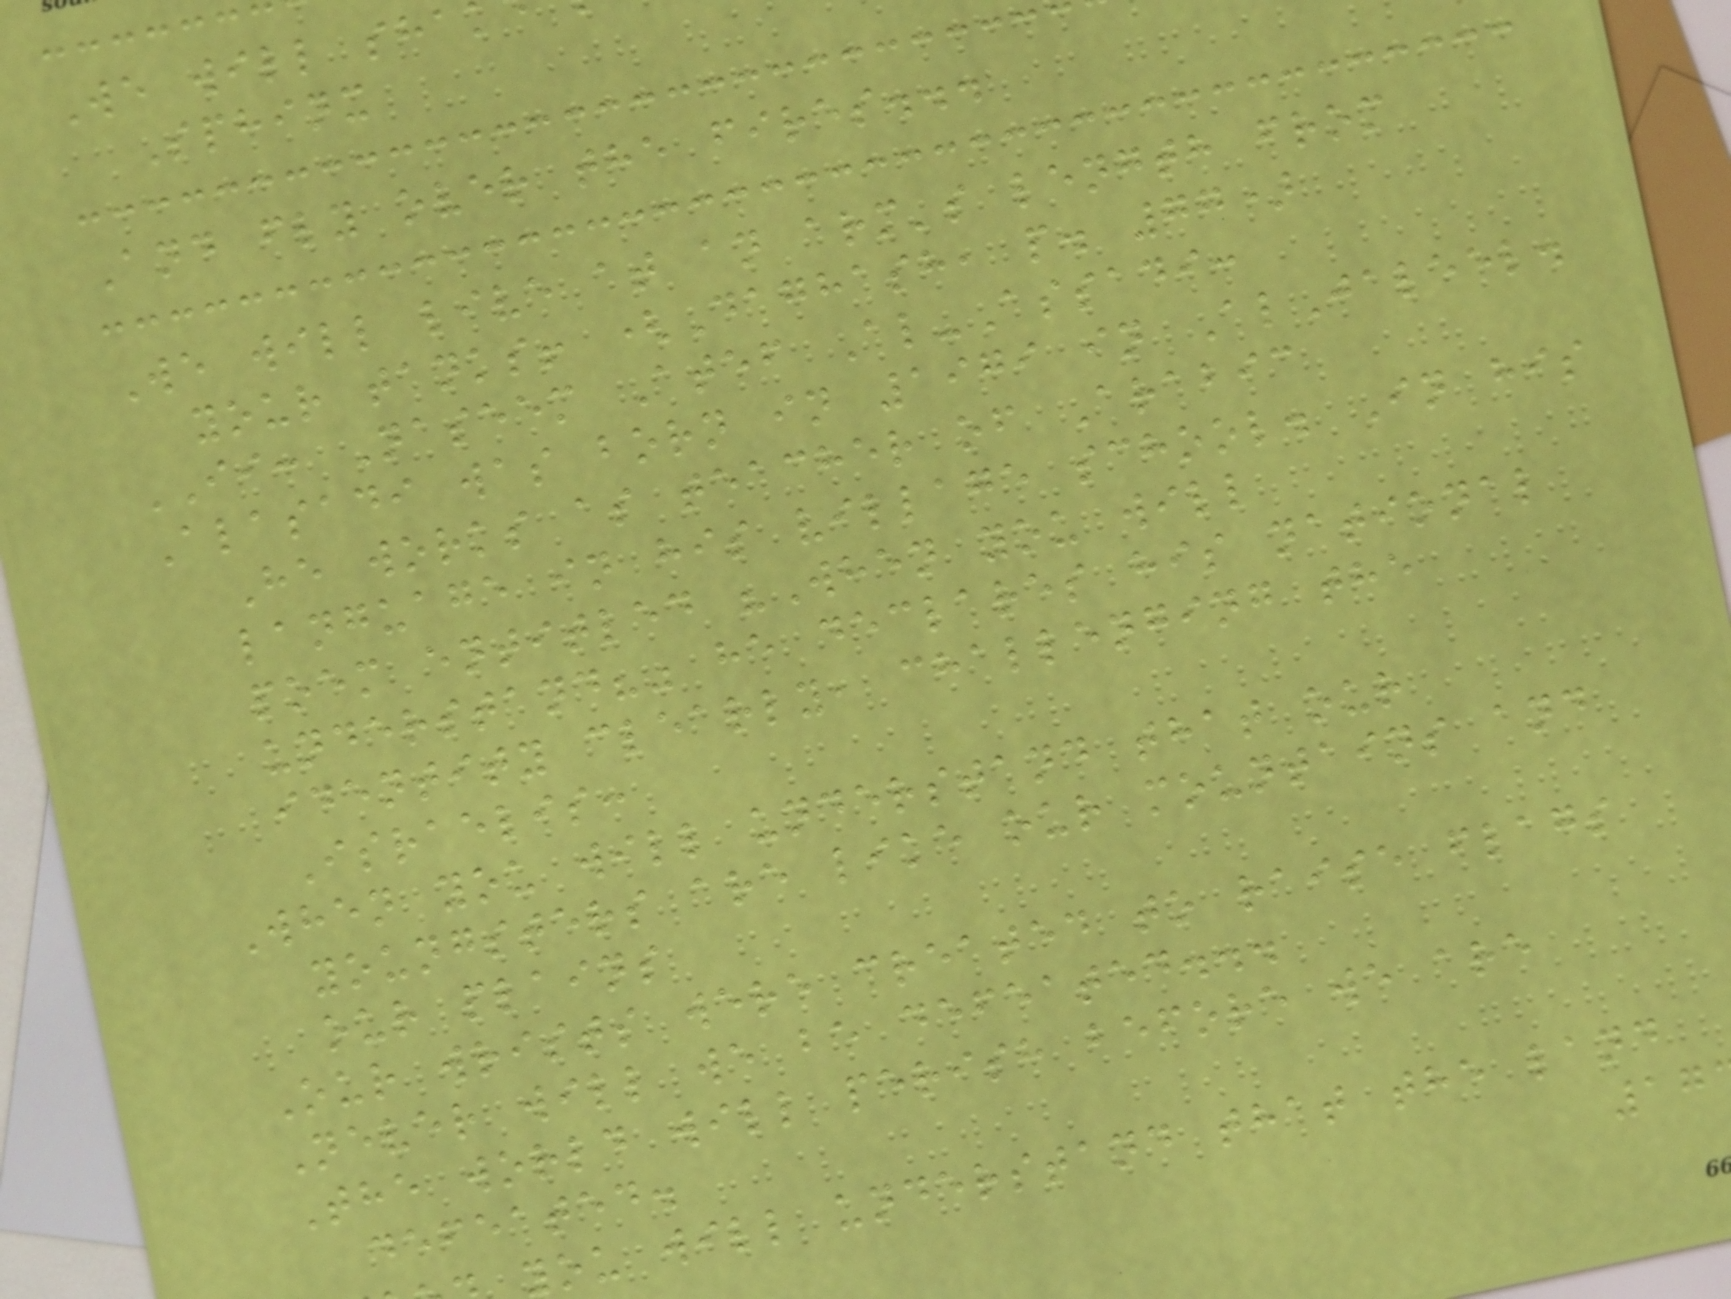We will sha
Sphinx
And fly over the fires...
We will live at an arm's length from
your tanks! (Daghash, p. 77)
II: Naseem Atef Al-Assadi:
Alasadi was born in 1979 in AlJaleel.
He works as teacher of Arabic
language in his village school. In his
poem entitled "When you will
understand?" he declares his national
identity clearly, challenging the
Israelis:
When you will understand that our
youngsters are like our mountains and
our plains
Our wrists were created to raise flags
Never will we be defeated...
The world will perish before we are
defeated.
you will understand that the land
